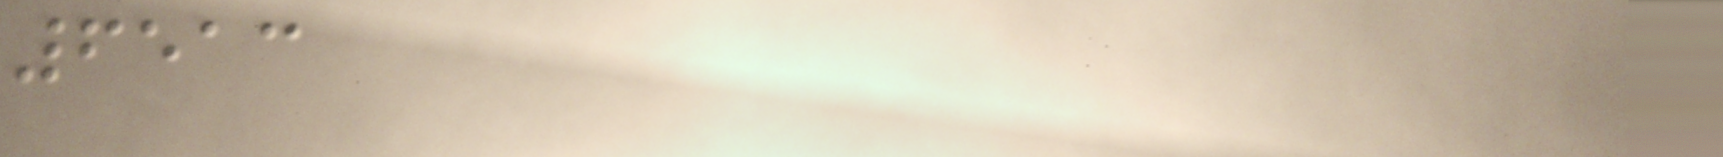6513
